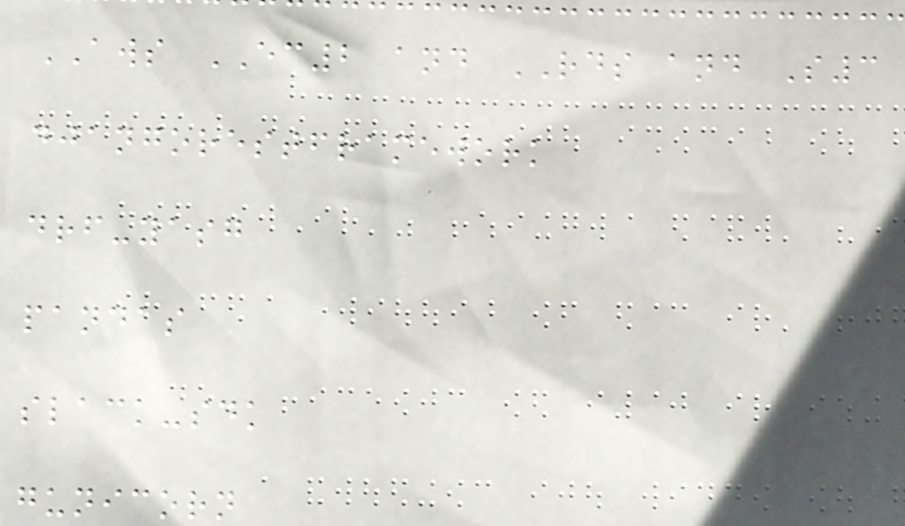AWS EC2 and RDS and S3
djangorestframework
drf-yasg
pandas
slack-sdk
gunicorn
